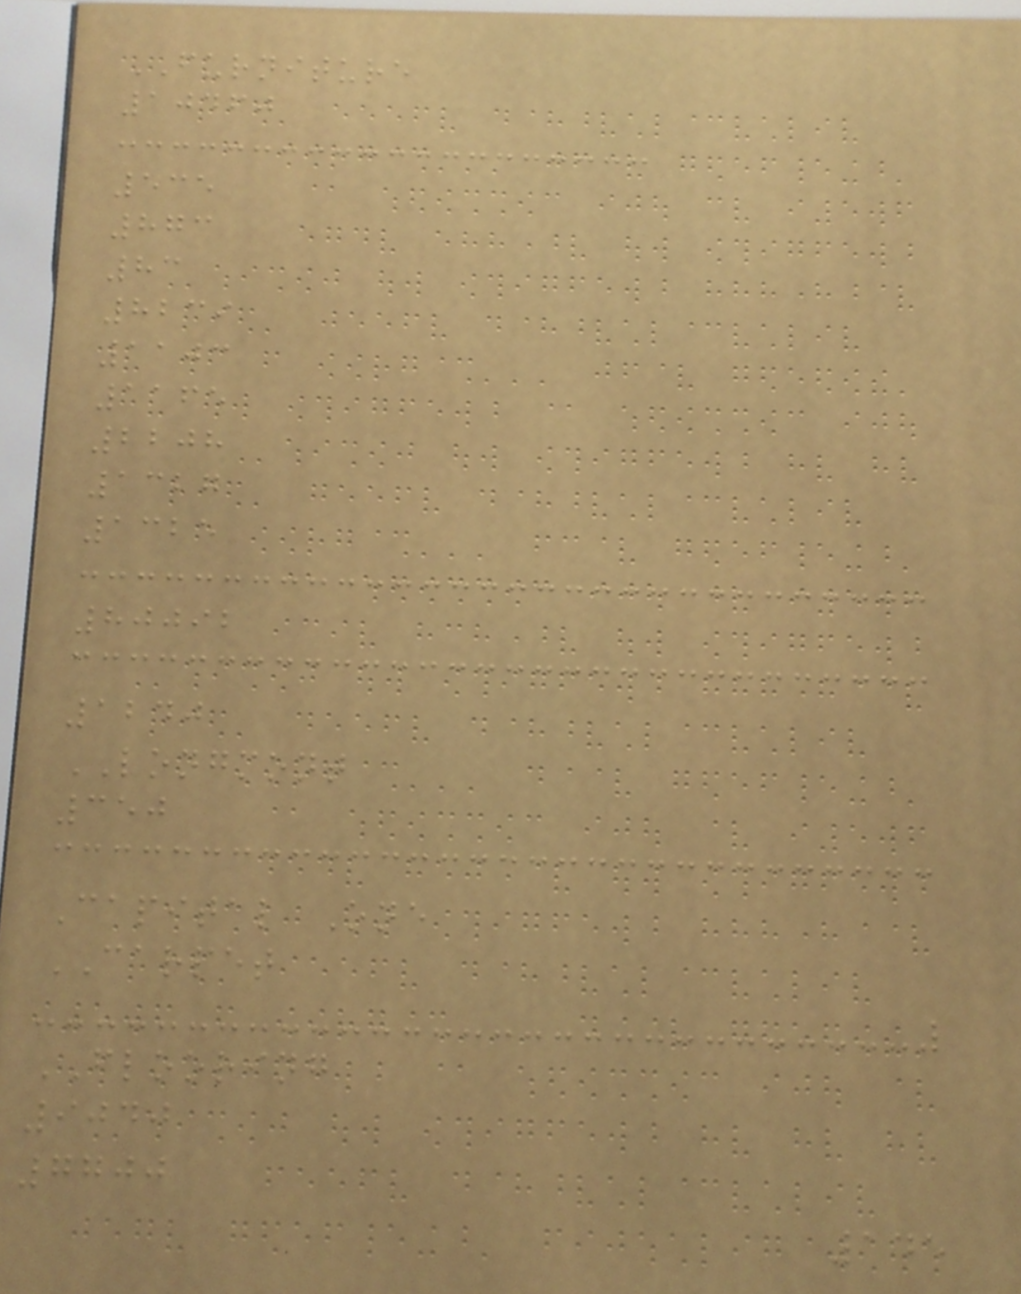FURNITURE
10460
535
873
83
8239
1103
1165
2208
1327
1325
80092
1240
LONGMONT
350
Capital One
CARPET
FLOORING
9040
7700
145
